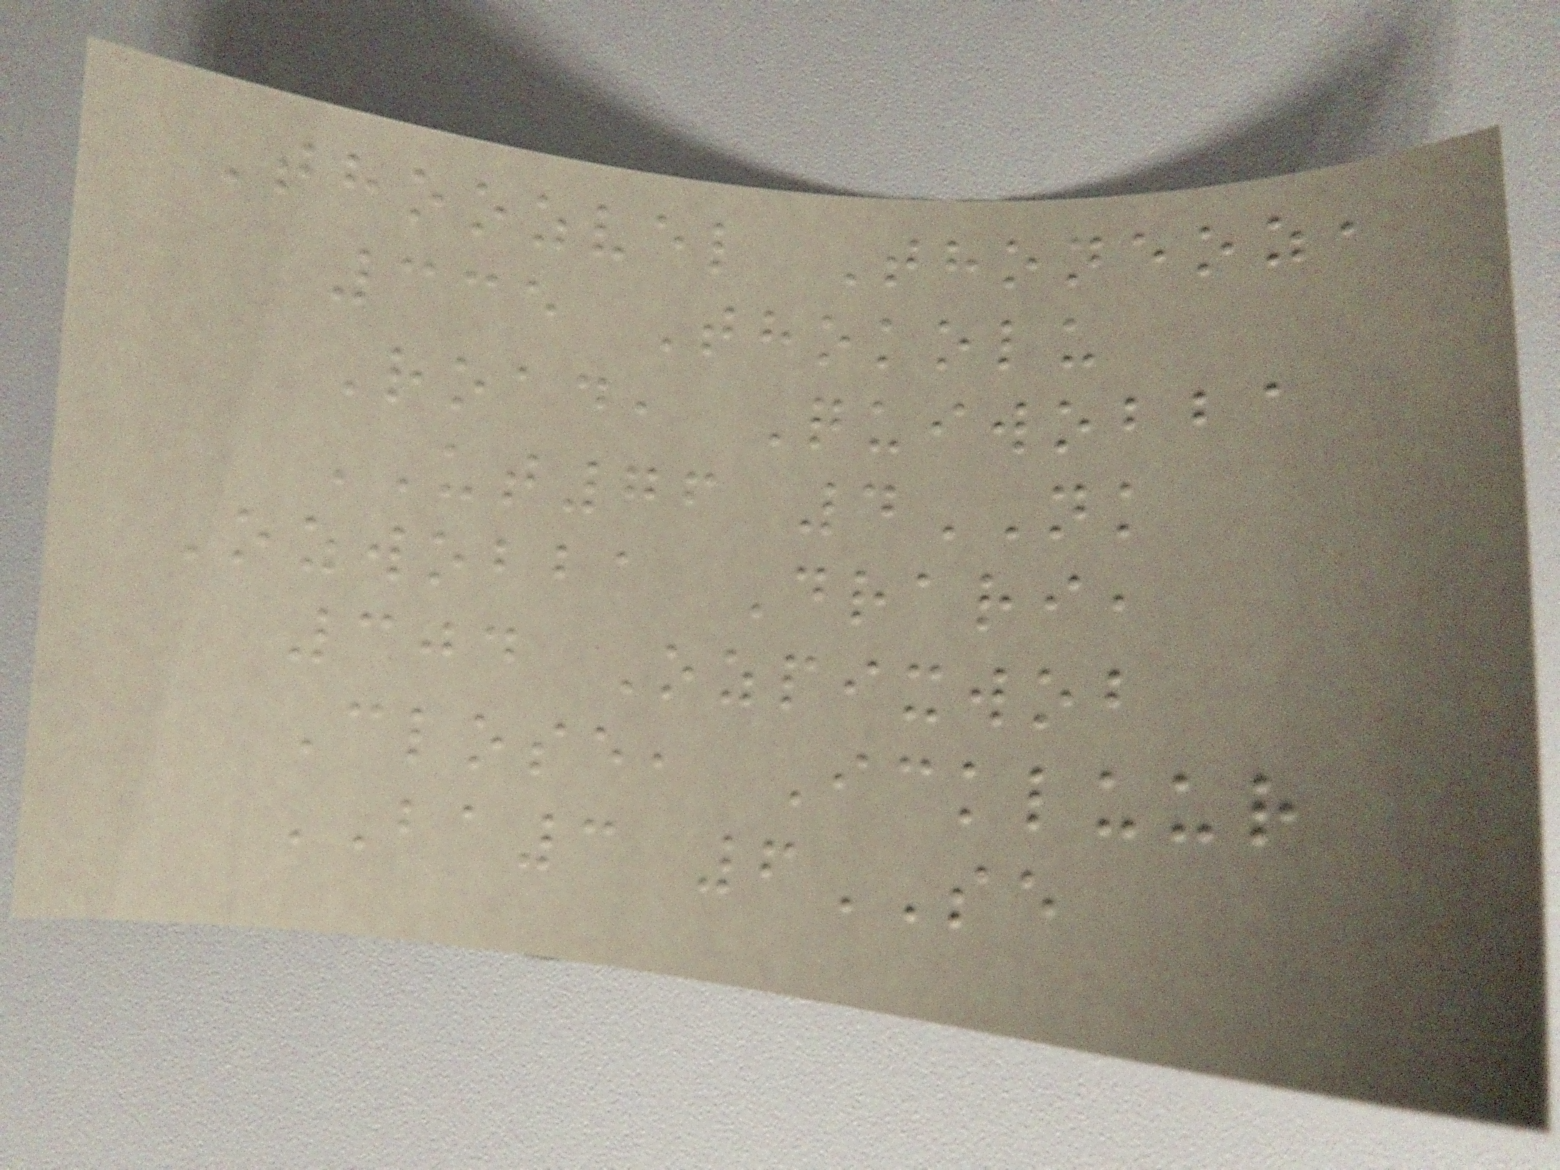Thoozvel Thoneoz,
335 Thokolu
Road, Quiwobba
UT76 4NK
Ozwobba Drari,
304 Ozpixwob
Close, Ickluur
BA3 6SE
